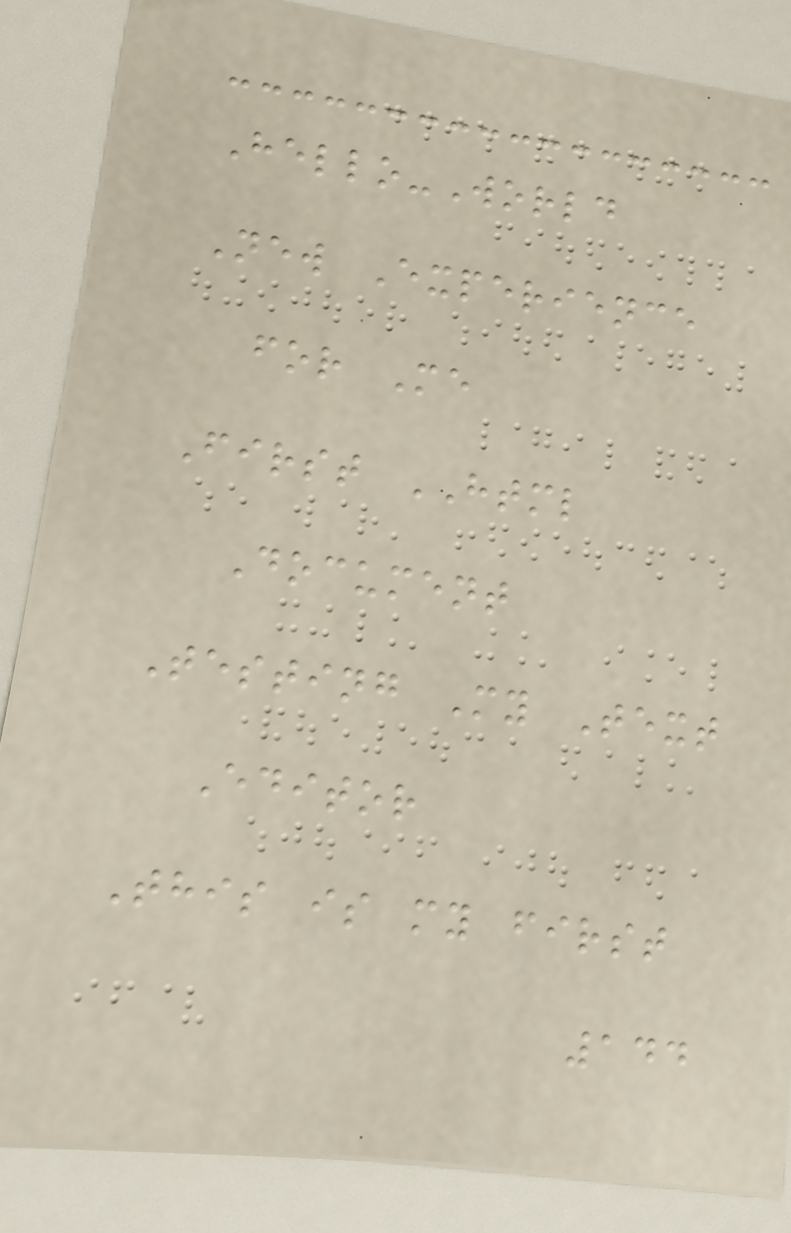Hello-World
New Experience
for Me
First HTML
Document
Testing My Text
Editor
This is my first
144
